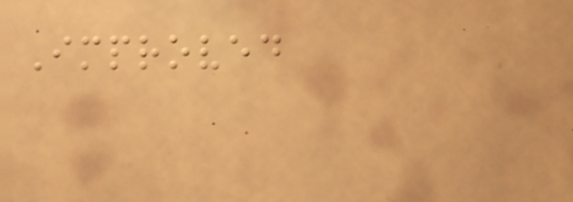Improved
